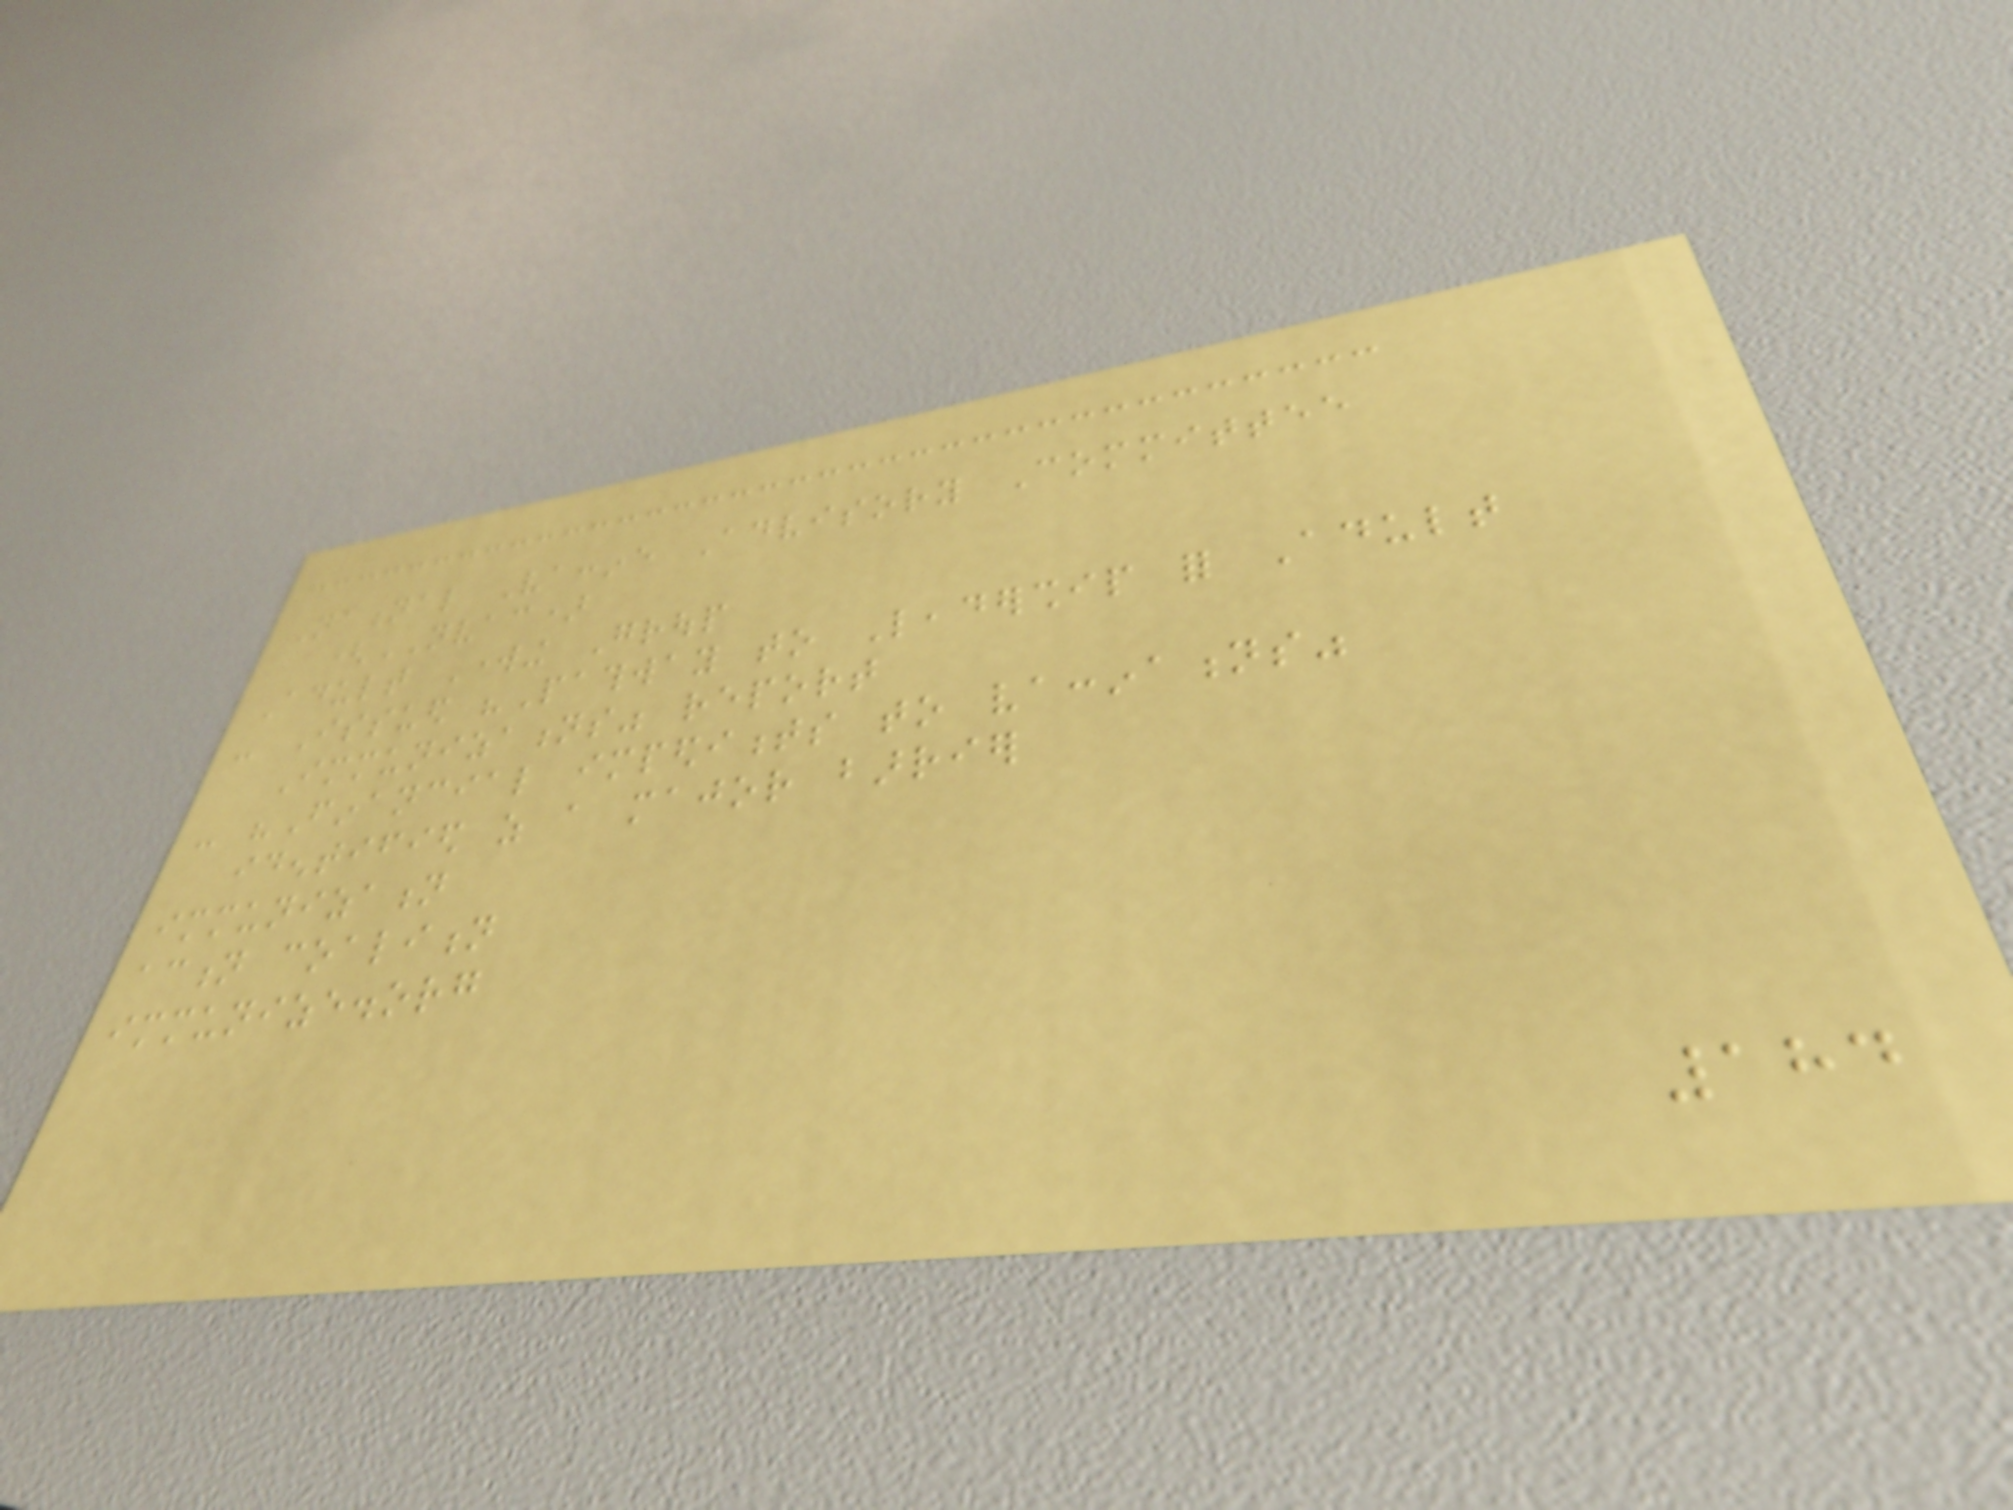National Vaccine Advisory Committee
(NVAC)
Adult Working Group
- Issued "Pathway to Leadership for Adult
Immunizations" report
- "Financial impediments to vaccinations"
identified as a major barrier
immunization
action coalition
immunize.org
184
